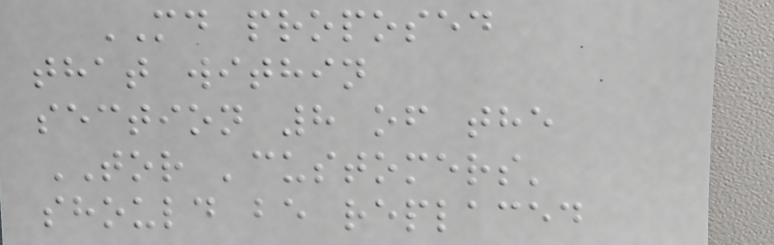MD proposed
that within
section 8 of the
TOR 'customers'
should be replaced
